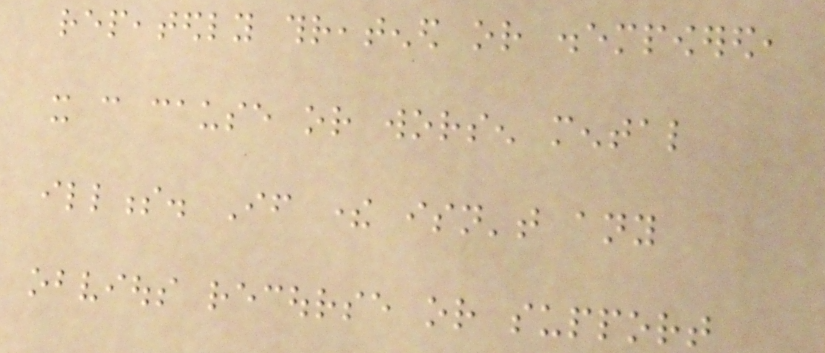repeatedly threatened or disempowered,
it can cause or worsen mental
illness. If there isn't any
obvious recourse or support
